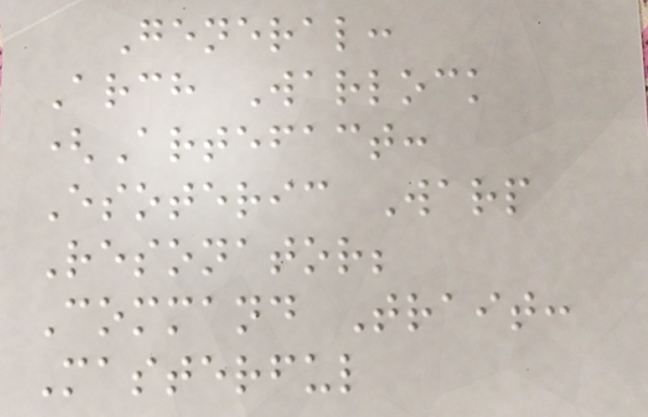General:
Arch Warlock
(Artefact:
Esoteric Warp
Resonator;
Command Trait:
Masterful
